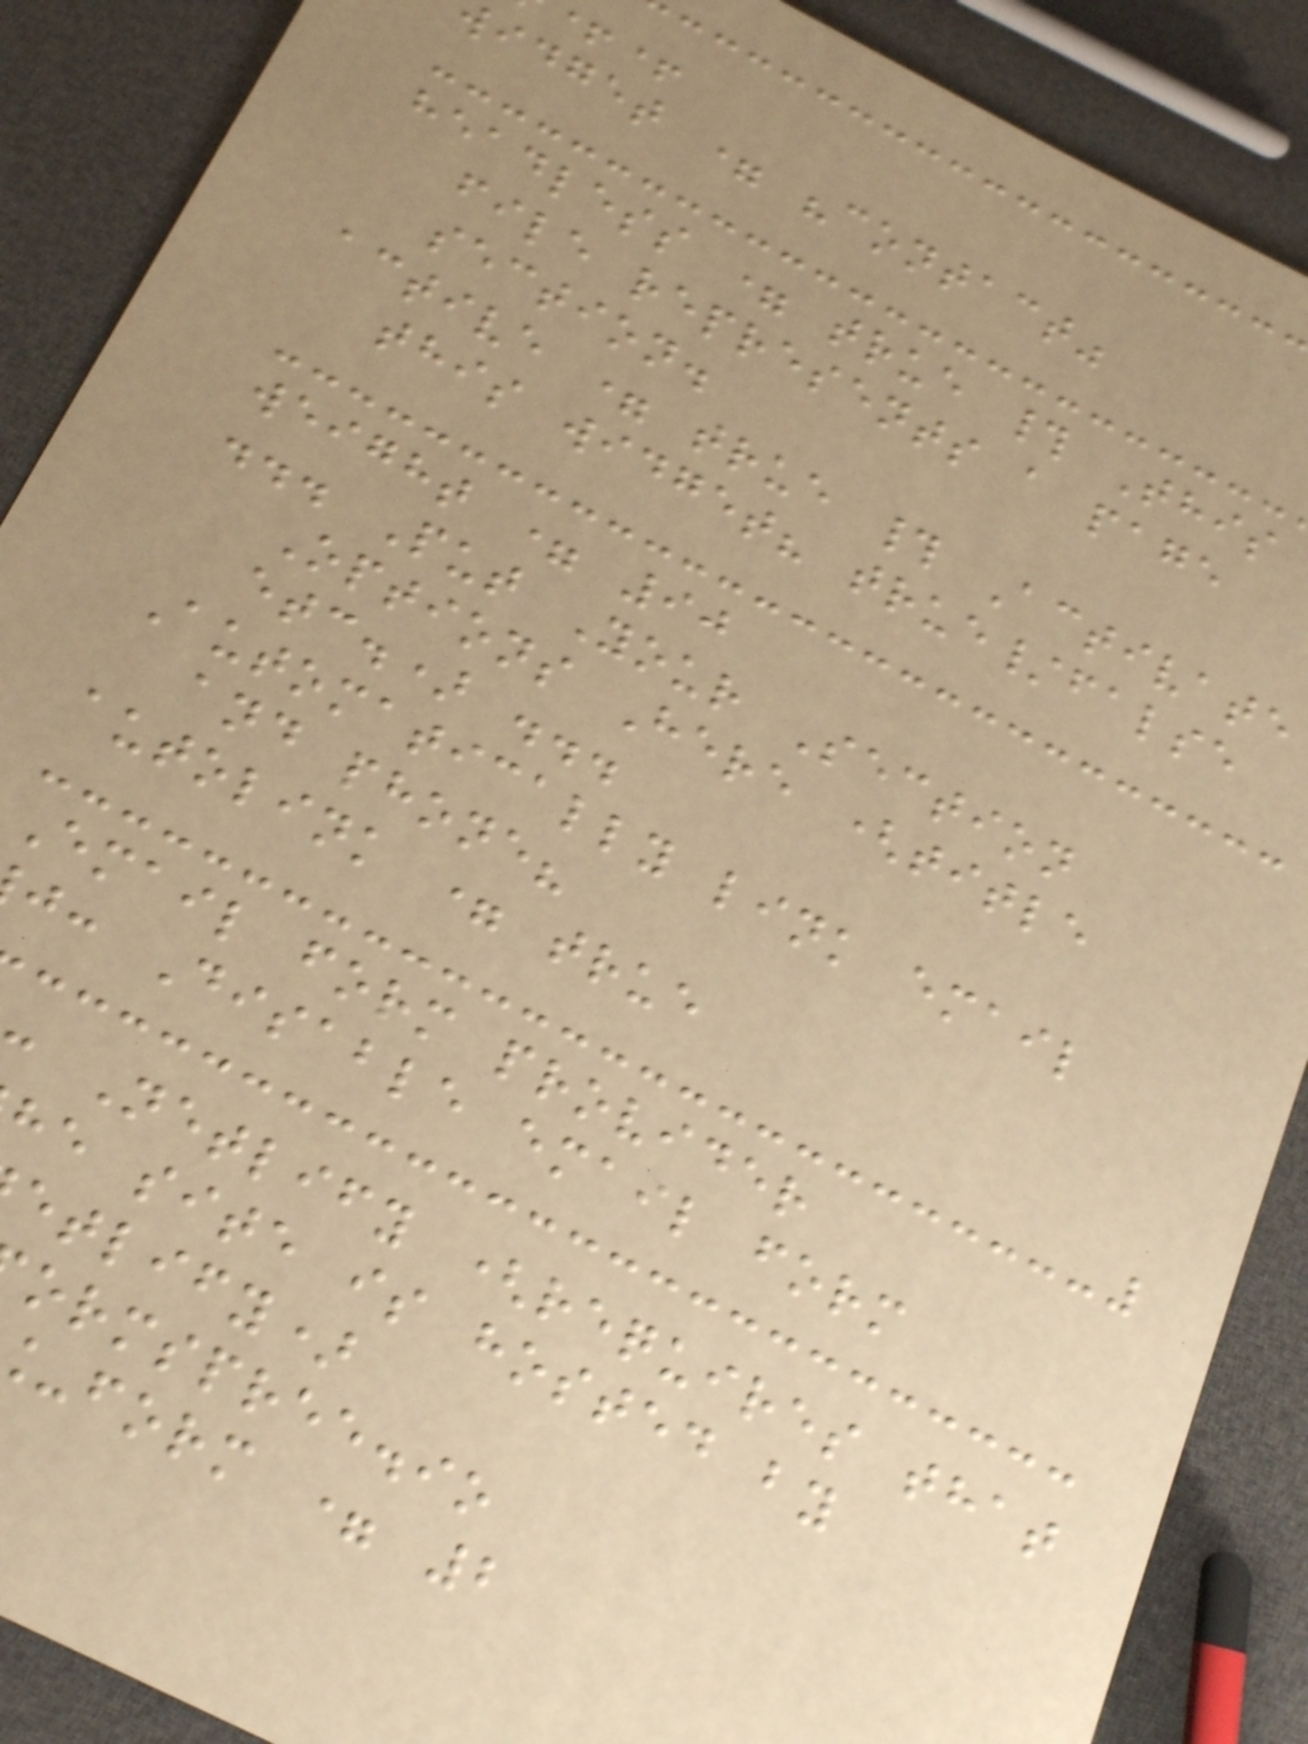idget = "contact"
headless = true # This
file represents a page
section.
active = true # Activate
this widget? true/false
weight = 90
... Put Your Section
Options Here (title
etc.) ...
Automatically link email
and phone?
autolink = true
Email form provider
j: Disable email form
Netlify (requires that
he site is hosted by
etlify)
ormspree.io
form = 2
